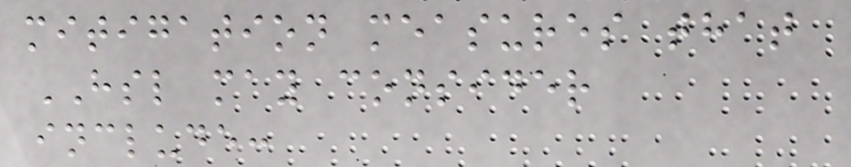mitigation measures that
HSL may consider
include:
